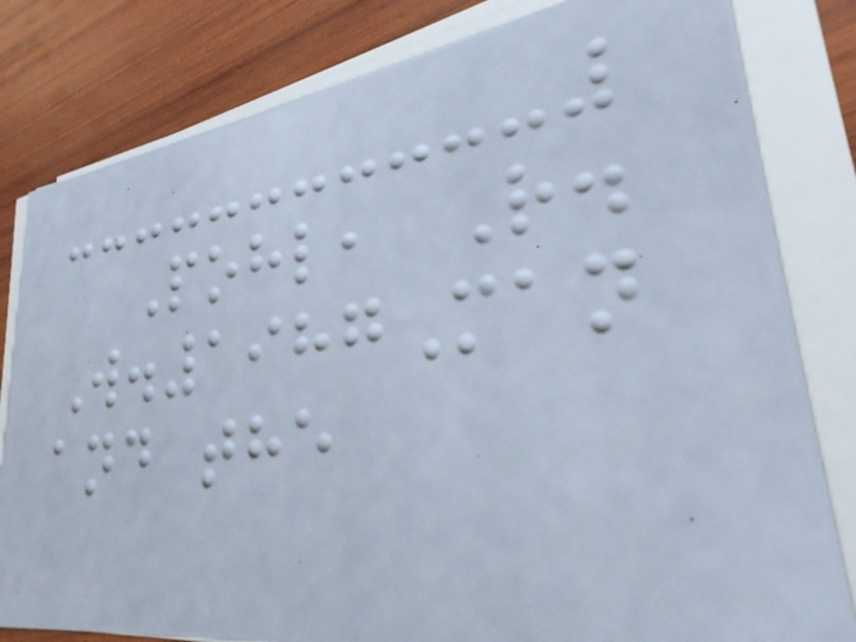Pohl, R.
W.1987Man
and the
